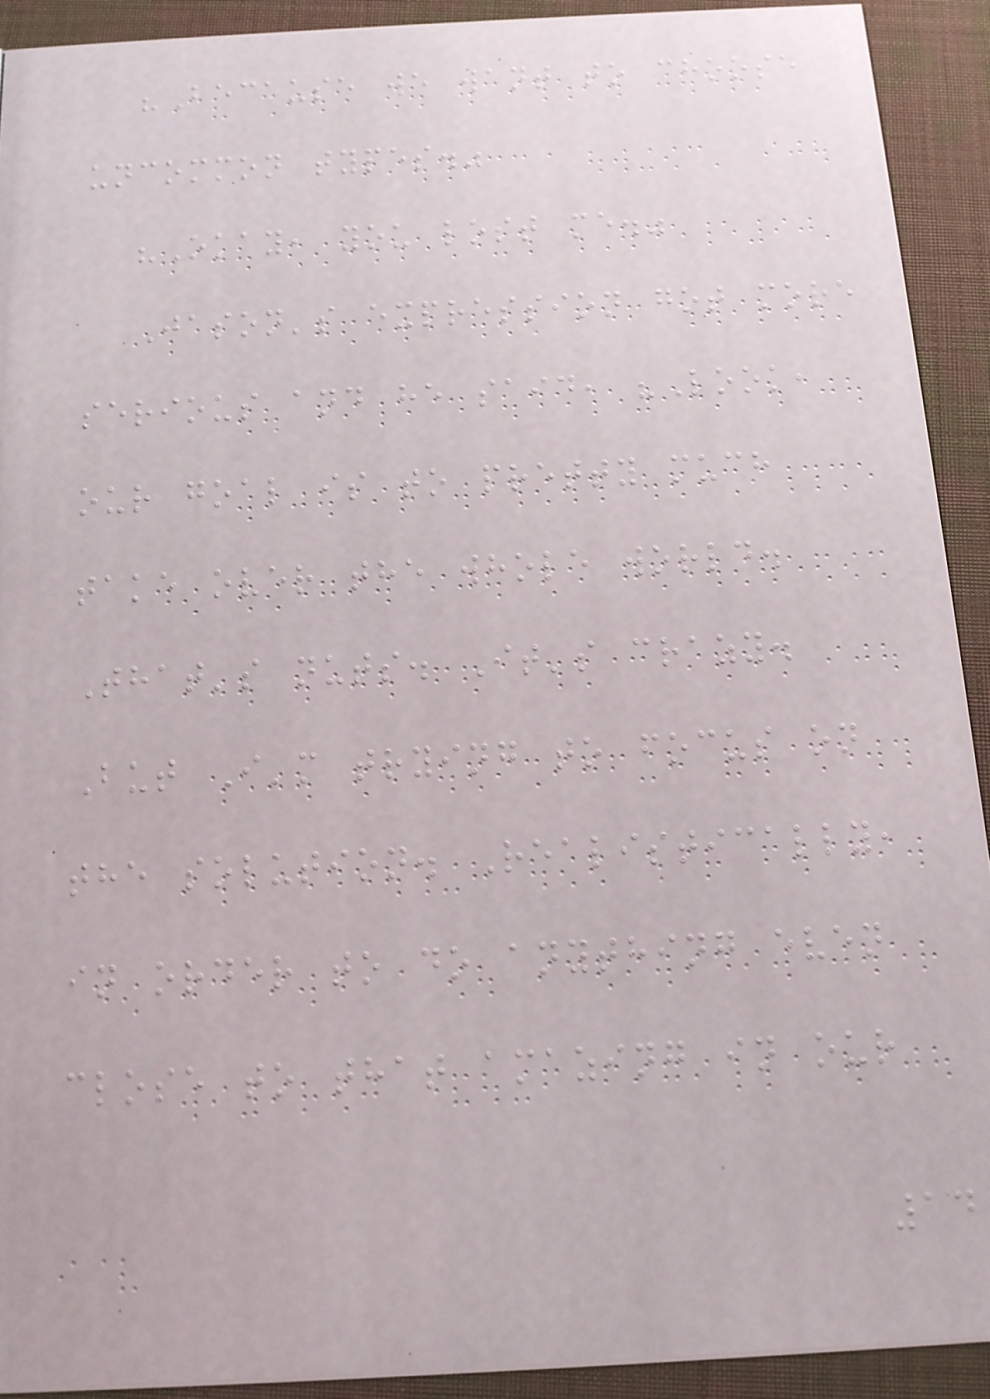"Because we want to choose
uncommon types."
"Okay, you lost me."
Jason's expression got more
serious and he said, "Look,
our goal is to pretty much
take over the whole world.
That's nuts. It's crazy.
But I'm trying to focus on
the solution. Realistically,
in order to do anything even
close to that amazing in our
14
